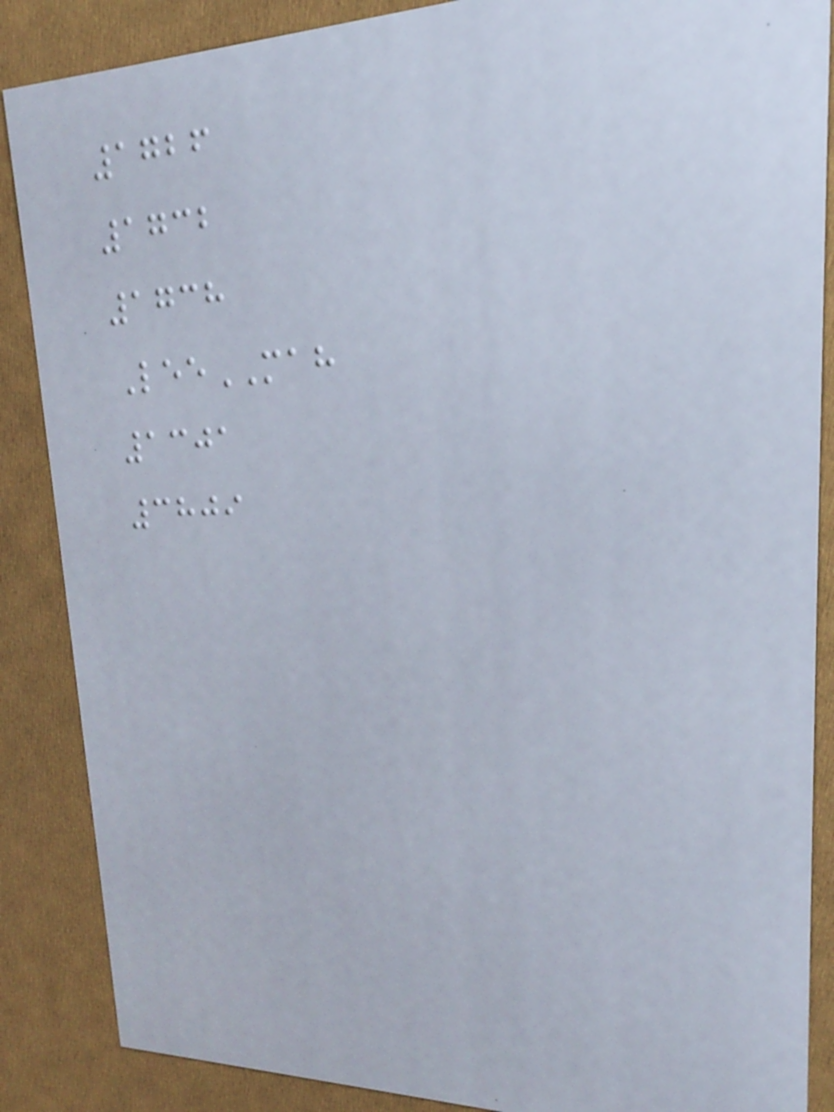1726
1732
1738
LeeMAH
1301
3809
